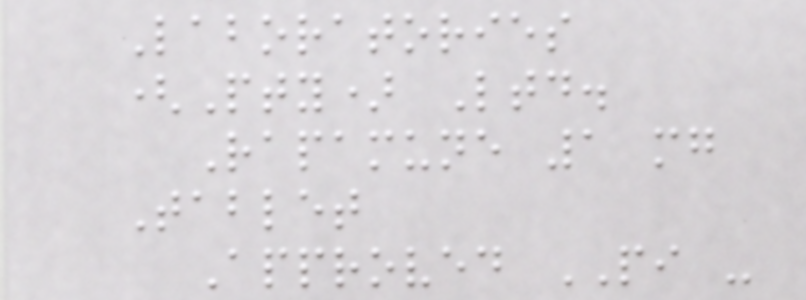Laboratories
(Pty) Ltd.
Rapamune 1 mg
Tablet
Approved PI -
